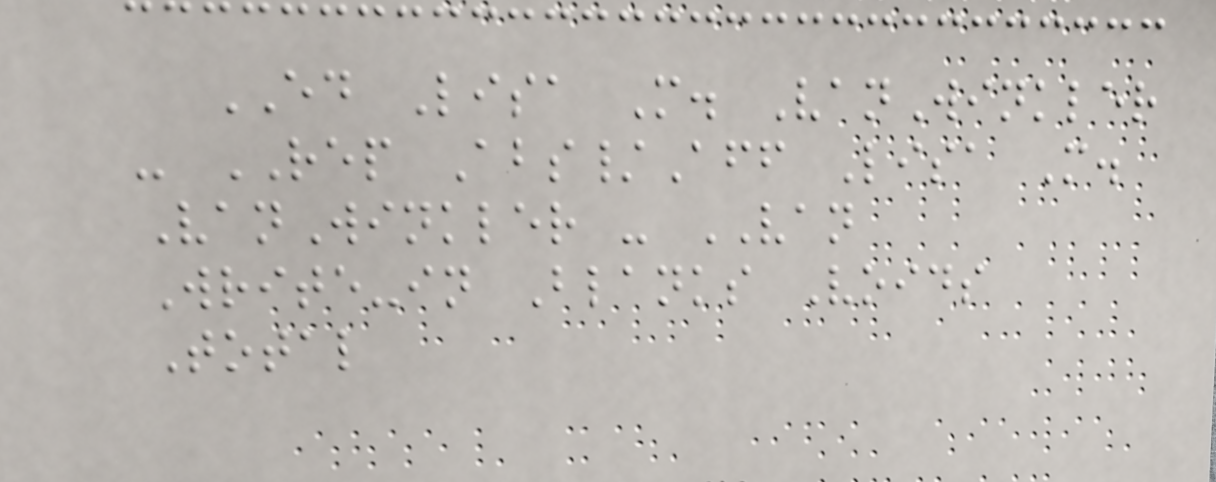ED Lisa M. VanWinkler
- REP Abs/Aff Lisa M.
VanWinkler - VAN
Write-in Blanks Voids
Total
